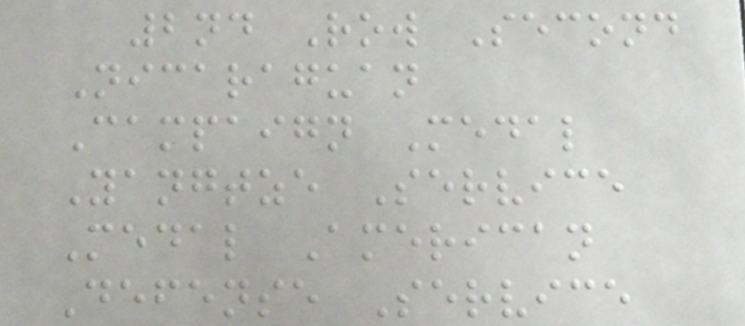2nd Row Second
Nicaraguan
Campaign Medal
Yangtze Service
Medal American
Defense Service
